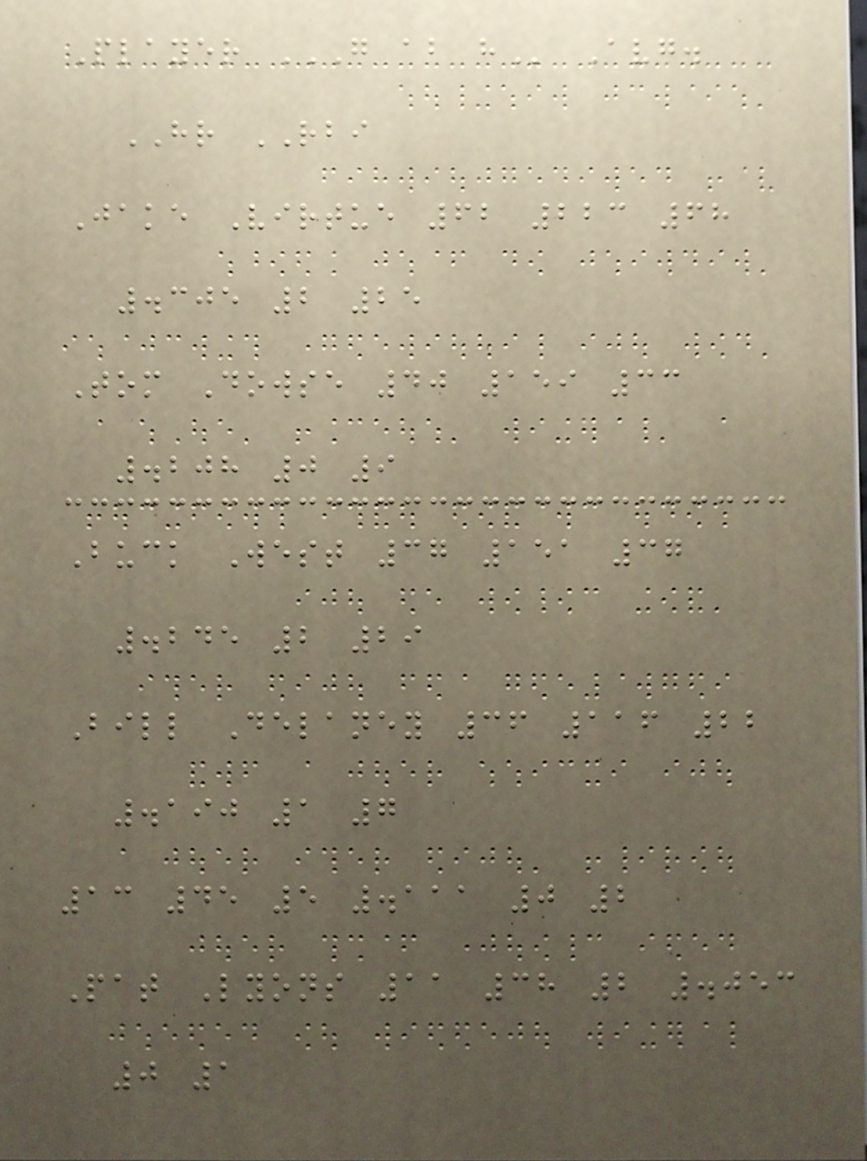Player G AB H Avg.
HR RBI
Jake Virtue 62 223 68
.305 2 25
Tom Dowse 40 159 33
.208 0 9
Buck West 37 151 37
.245 2 29
Bill Delaney 36 116 22
.190 1 7
13 45 5 .111 0 2
Pat Lyons 11 38 2 .053
0 1
